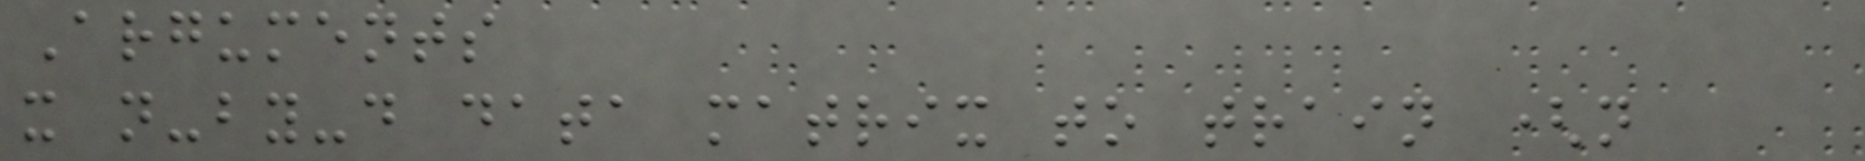Arguments
x n-by-d data matrix to train (n
